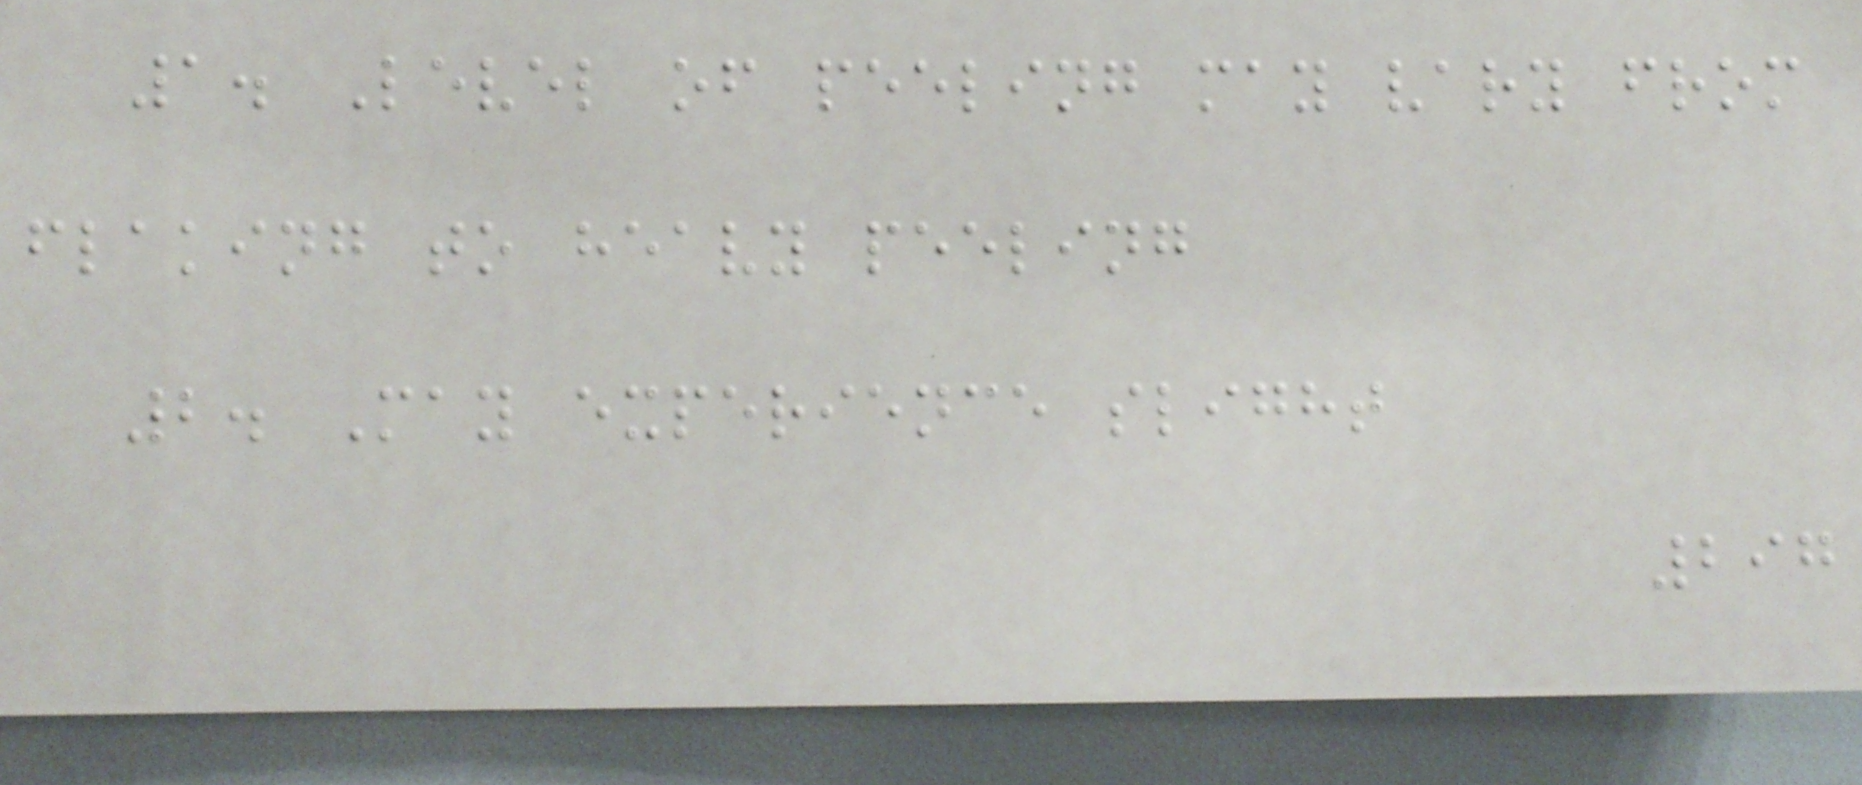1. Level of peeling may vary from
flaking to heavy peeling
2. May experience slight
297
